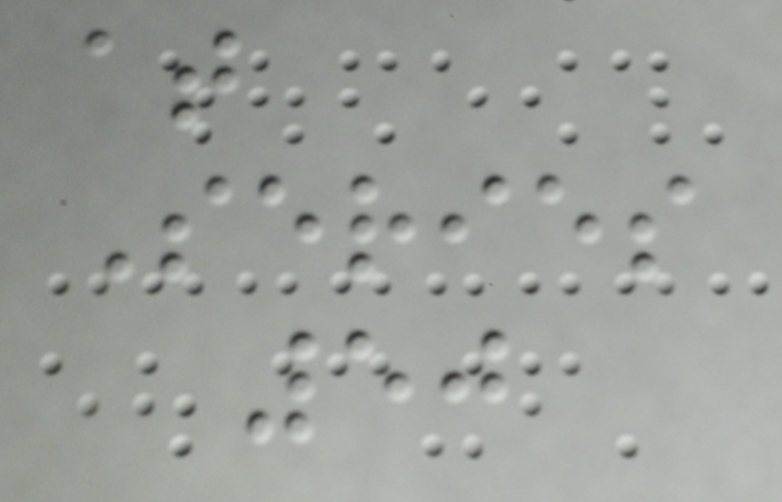at
Series
50
